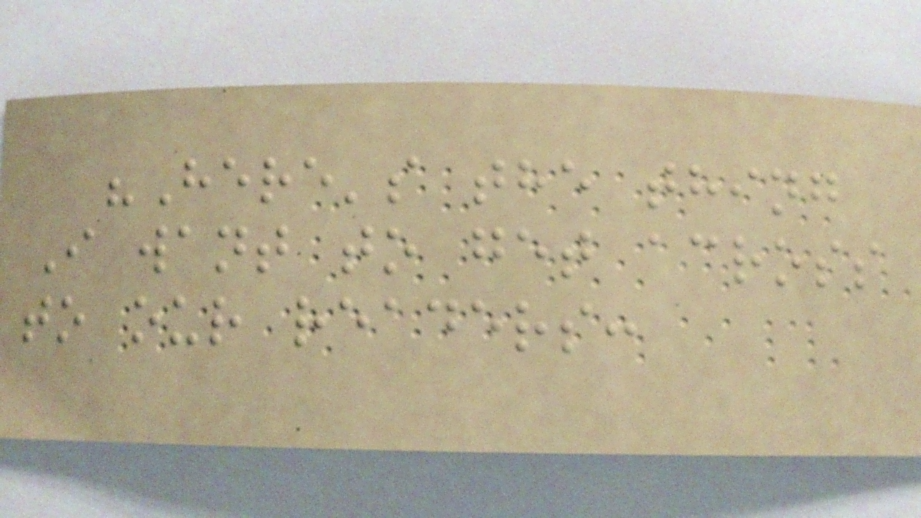"Here's the thing
I want to get across
to our readers:
